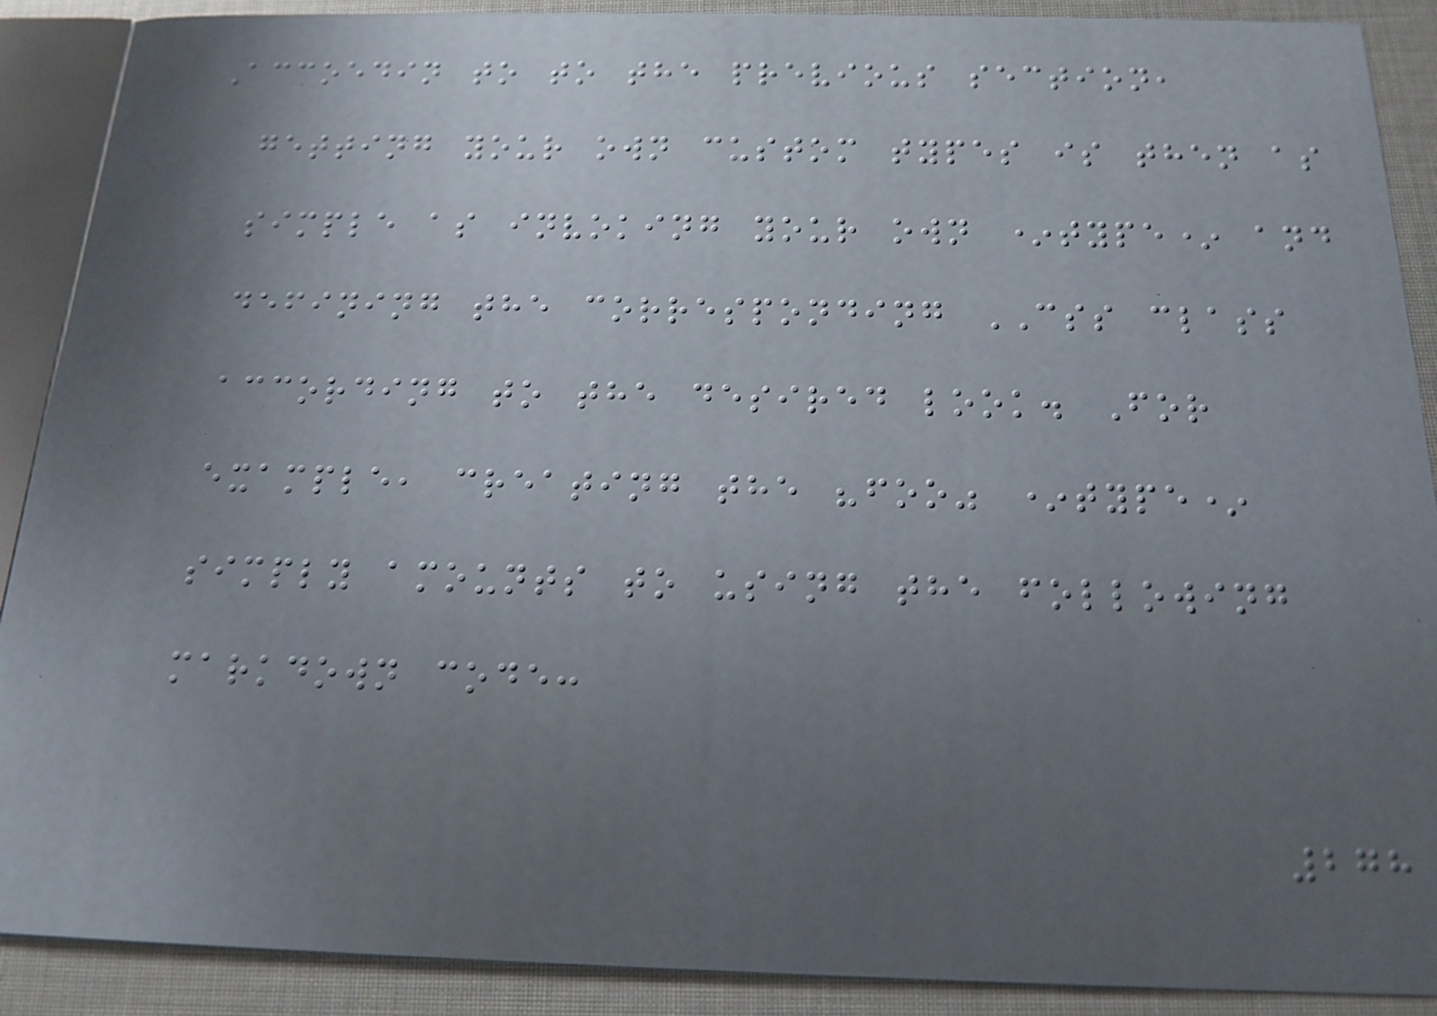Accoedin to to the previous section,
getting your own custom types is then as
simple as invoking your own *type* and
defining the corresponding CSS class
according to the desired look. For
example, creating the "foo" *type*
simply amounts to using the following
markdown code:
278
